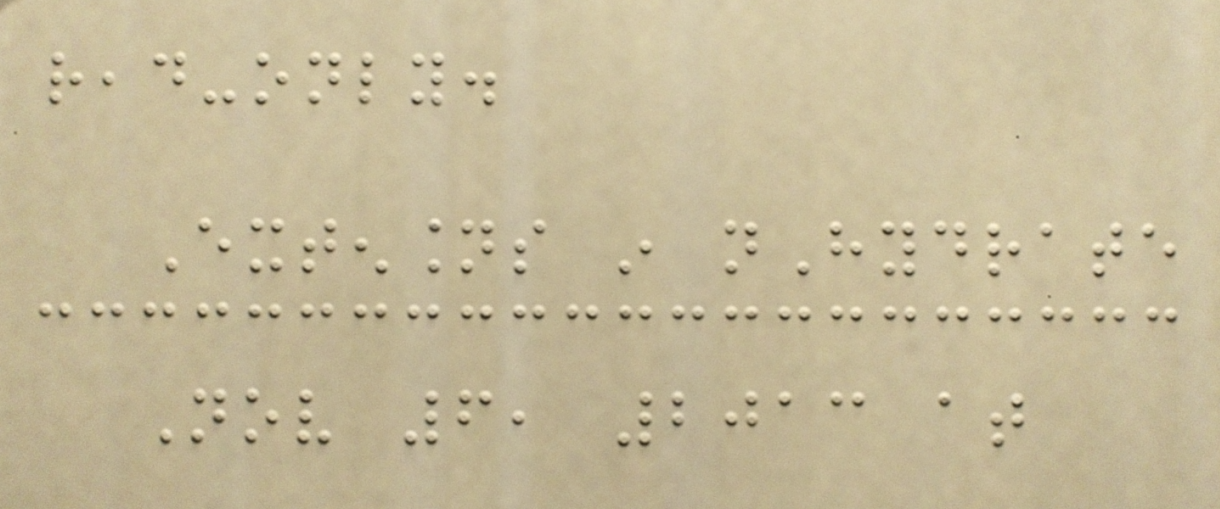read-only.
Extensions in nHydrate
Nov 6, 2013 at
